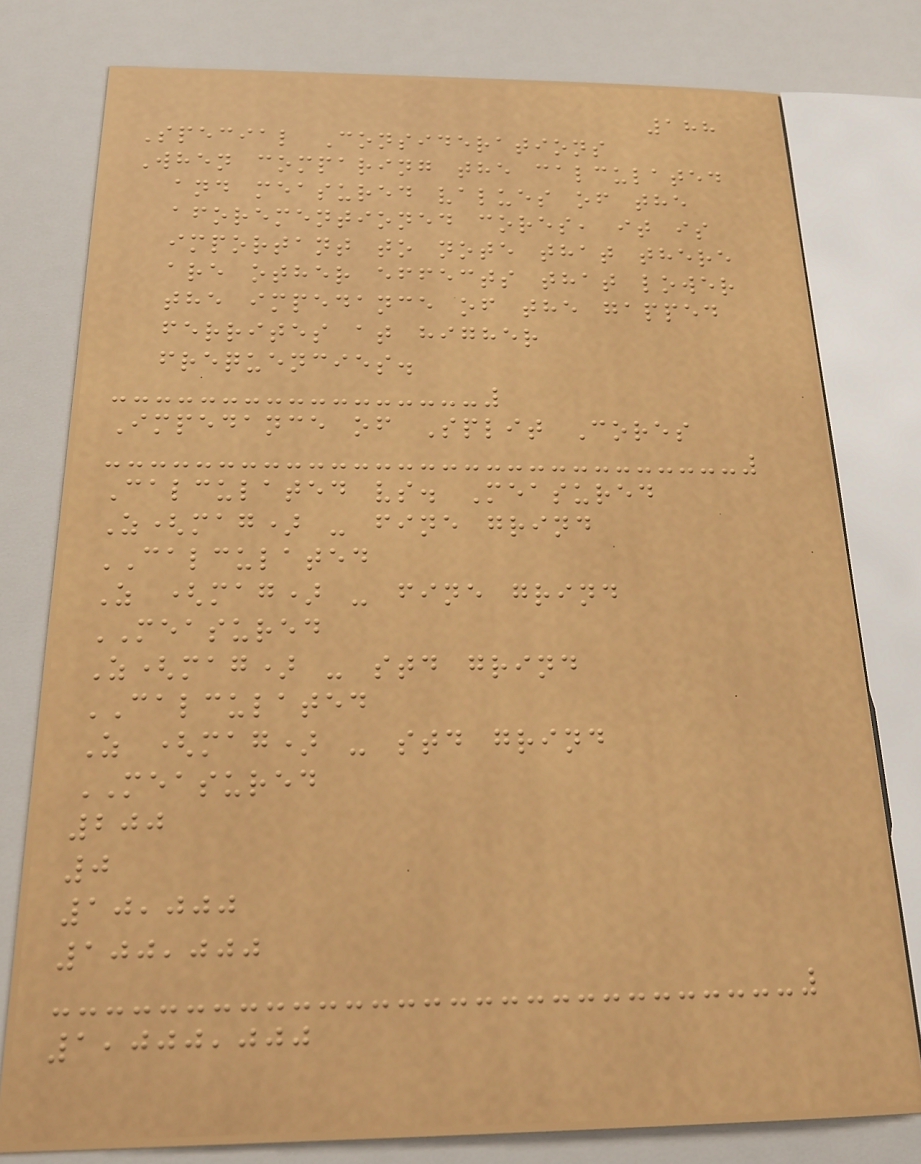188
Special Considerations
When comparing the calculated
and measured values of the
aforementioned cores, it is
important to note that there
are other effects that lower
the impedance of the gapped
ferrites at higher
frequencies.
Impedance of Split Cores
Calculated vs. Measured
Z(mag) - fine grind
CALCULATED
Z (mag) - fine grind
MEASURED
Z(mag) - std grind
CALCULATED
Z (mag) - std grind
MEASURED
200
0
10,000
100,000
1,000,000
